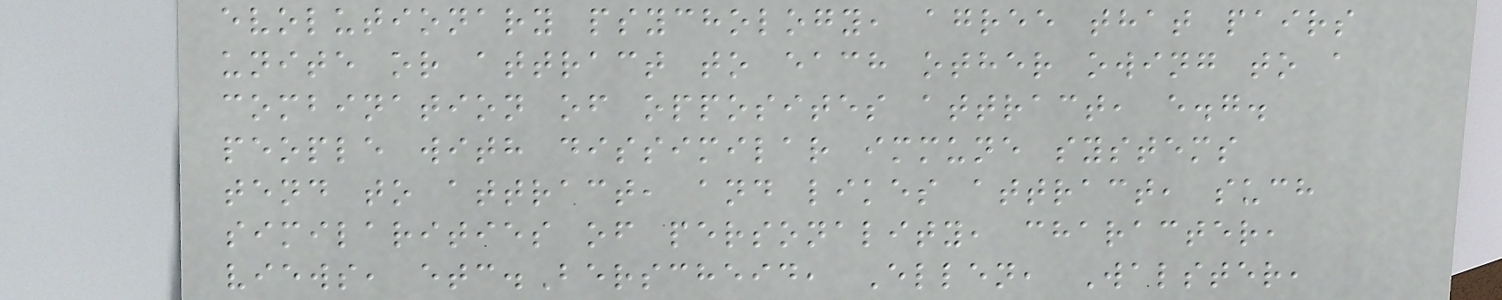evolutionary psychology, agree that pairs
unite or attract to each other owing to a
combination of opposites attract, e.g.
people with dissimilar immune systems
tend to attract, and likes attract, such
similarities of personality, character,
views, etc.Berscheid, Ellen, Walster,
